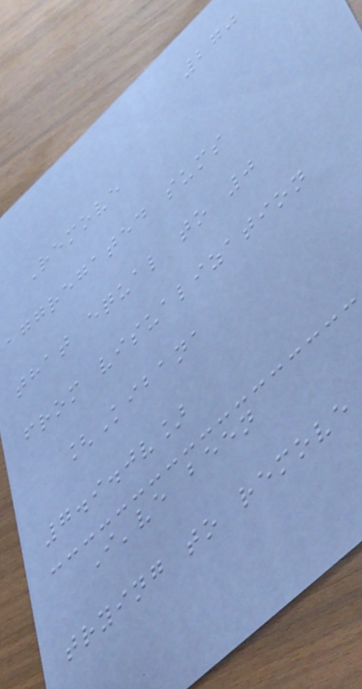270
Remove
aggregated sums
that equal to 0
from visualization
[Kibana
7.9.0v]
I've been
trying to remove
